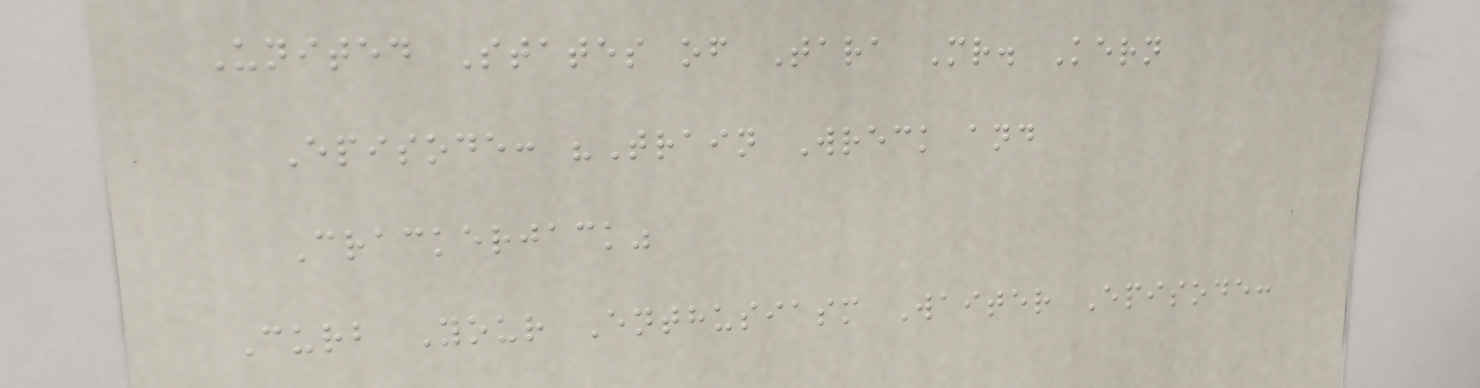United States of Tara Mr. Kern
Episode: "Train Wreck and
Crackerjack"
Curb Your Enthusiasm Waiter Episode:
